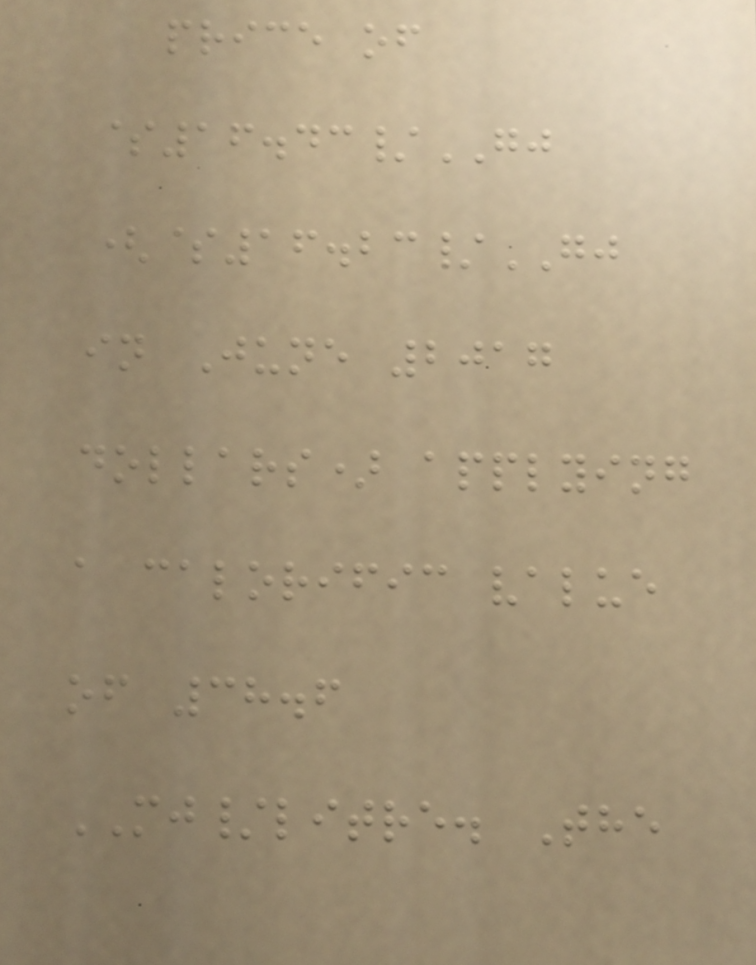price of
$16.43/GJ
($16.23/GJ
in June 2017
dollars) applying
a calorific value
of 38.6
MJ/litre. The
